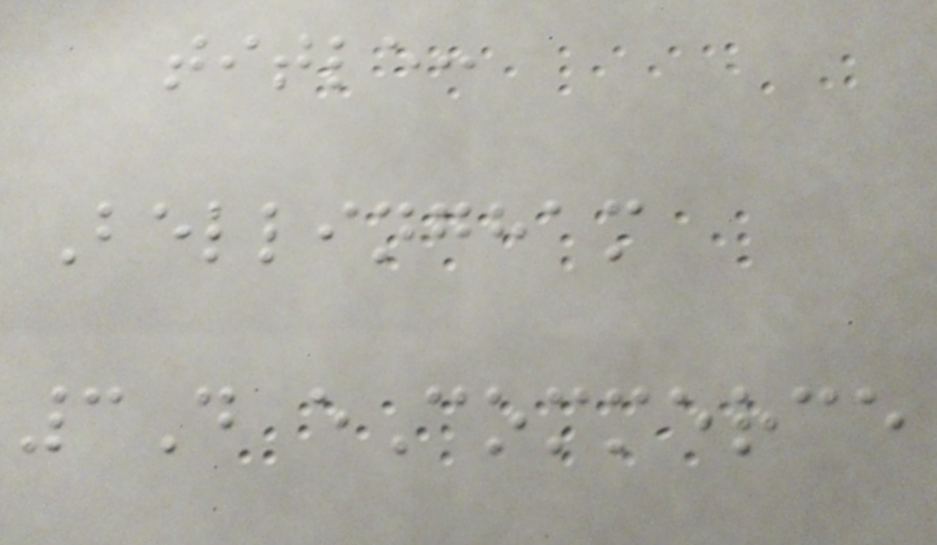title:
Bellingham
3D eCommerce
